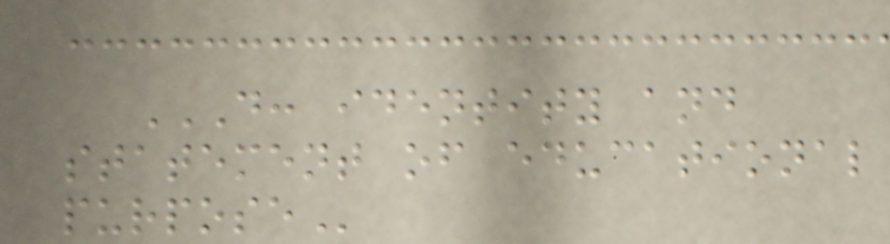D: IDENTITY AND
STATEMENT OF EDUCATIONAL
PURPOSE
